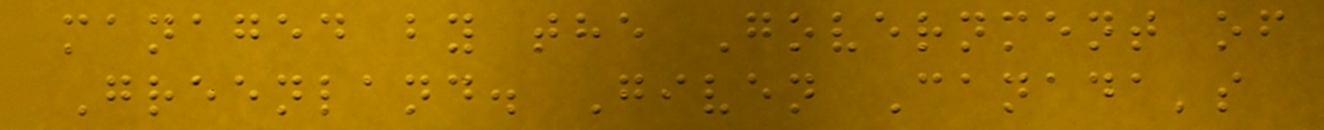managed by the Government of
Greenland. Given Canada's
